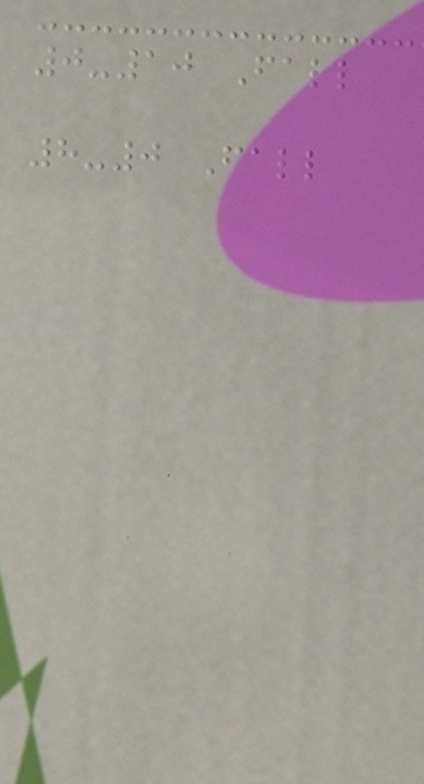0-10 Fall
8-0 Fall
